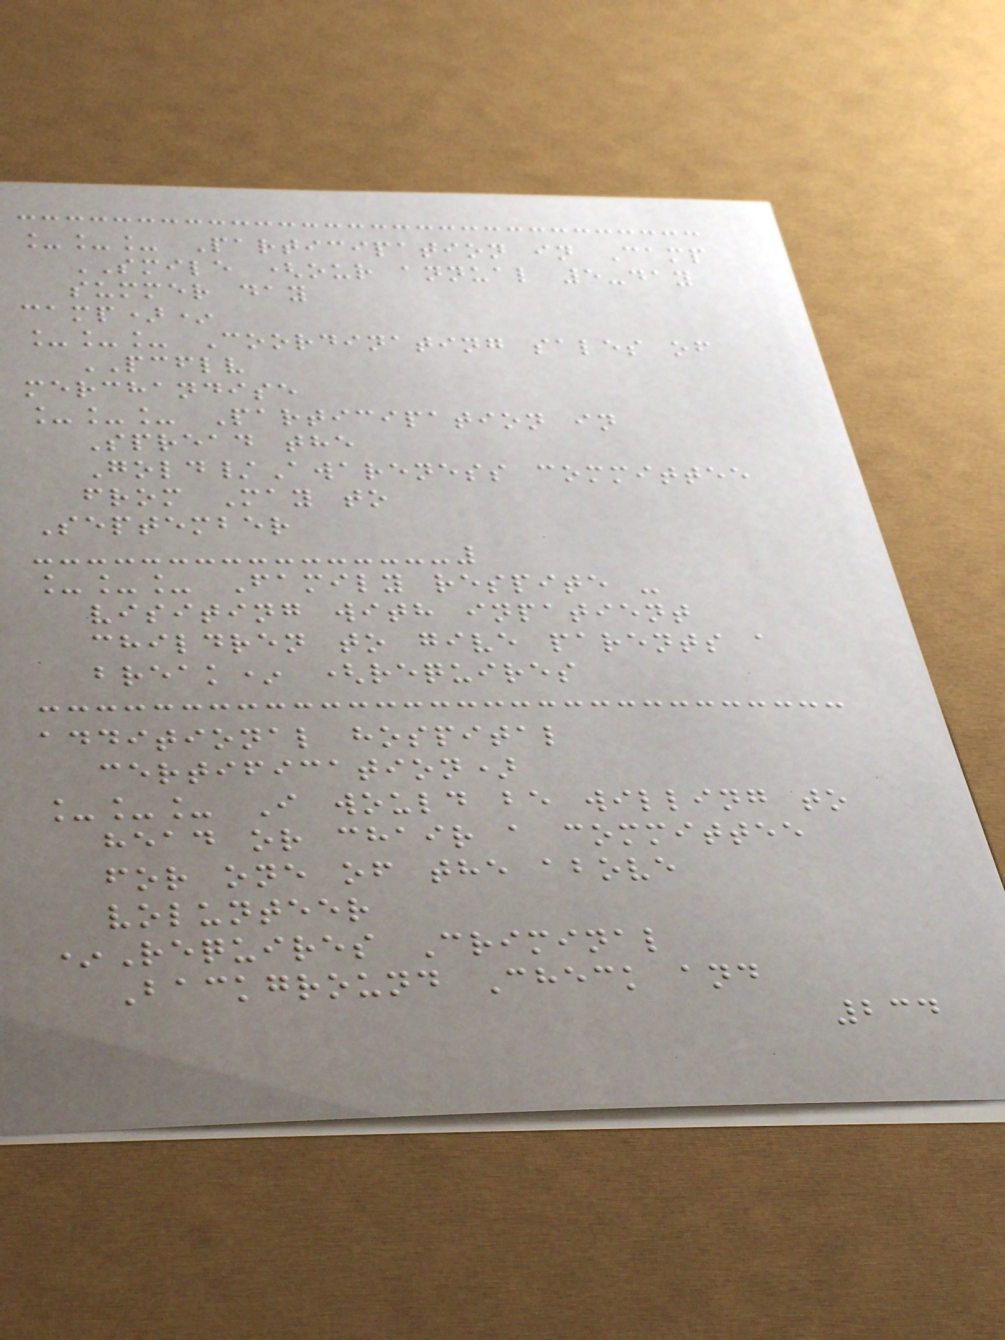___ Participation in Camp
SMILE (our annual 5-day
summer day
camp)*
___ Coordinating sales of
PCFLV
merchandise
___ Participation in
Spread the
Gold/Awareness committee
from May to
September
___ Family respite -
visiting with inpatient
children to give parents a
break* (requires
additional hospital
certification)
___ I would be willing to
head or chair a committee
for one of the above
volunteer
*Requires Criminal
Background Check and
234
